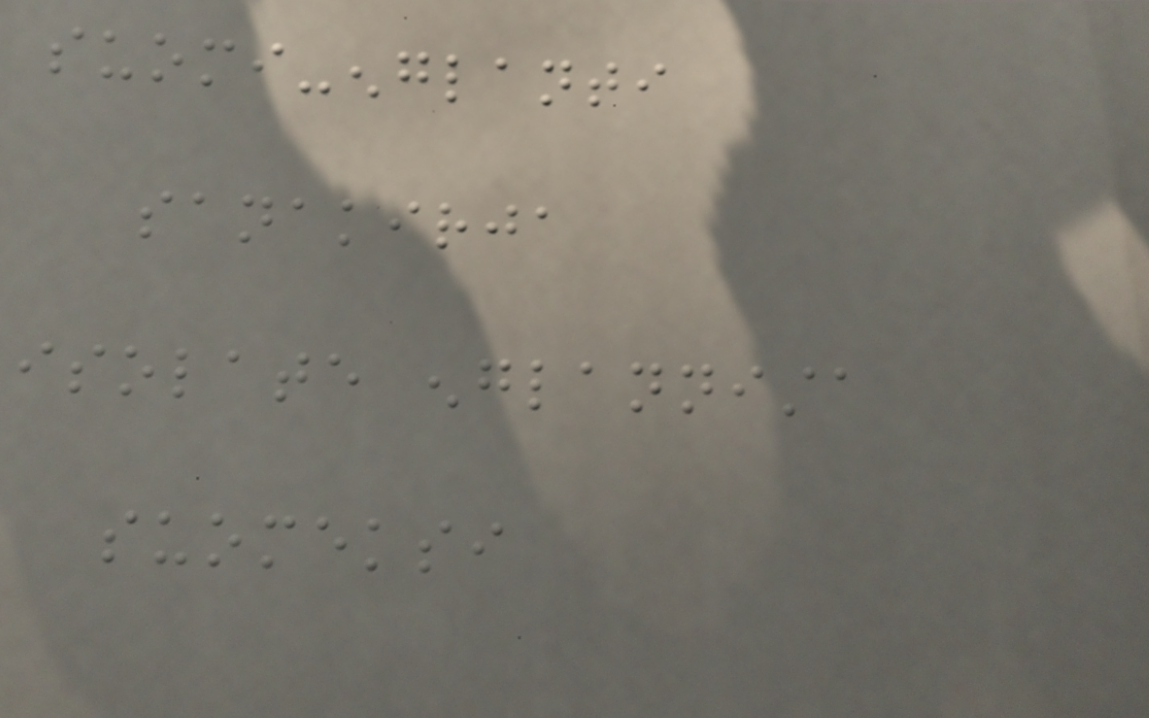suomi-englanti
sanakirja
isolate englannista
suomeksi
